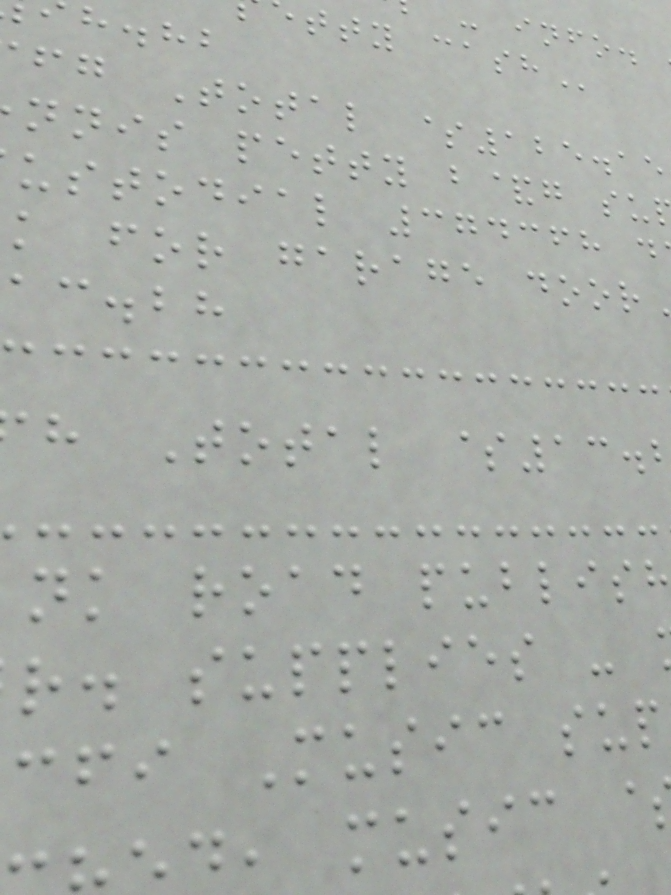h.hb
fg Total $125.15
nnis petty b&g
ustodial 374368
k for garage
ac.bh
h Total $13.
r. supplies -
cfi Music sup
, music
